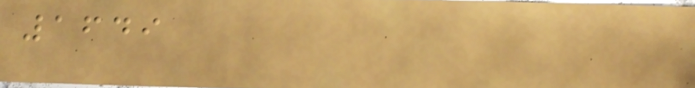1649
